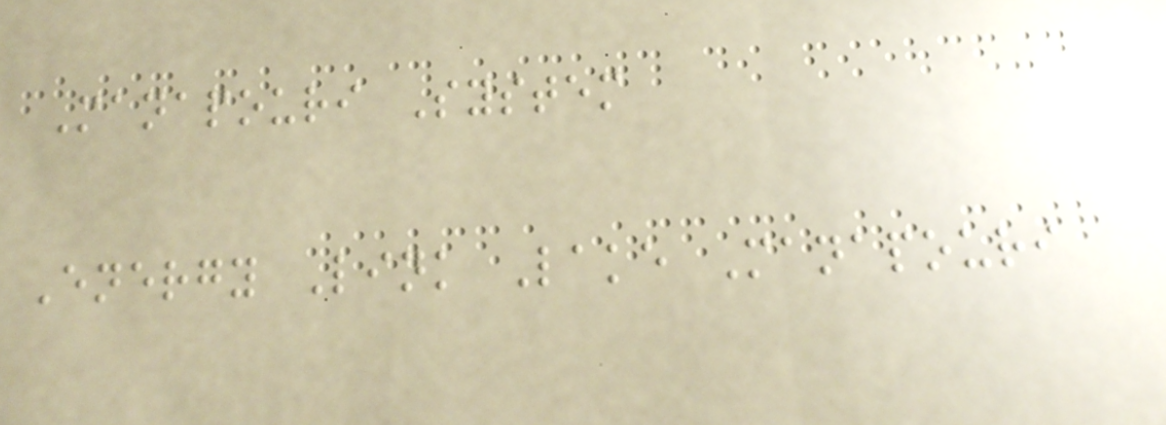Manapouri System
Energy Link Lake Manapouri
